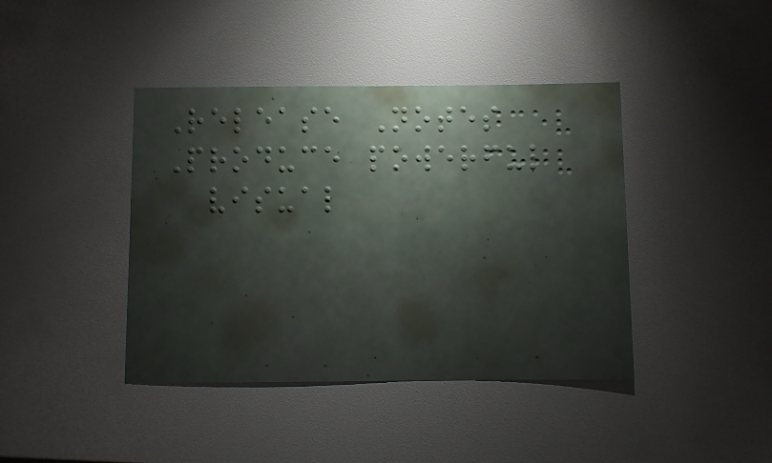Release Notes
Produce powerful
visual
